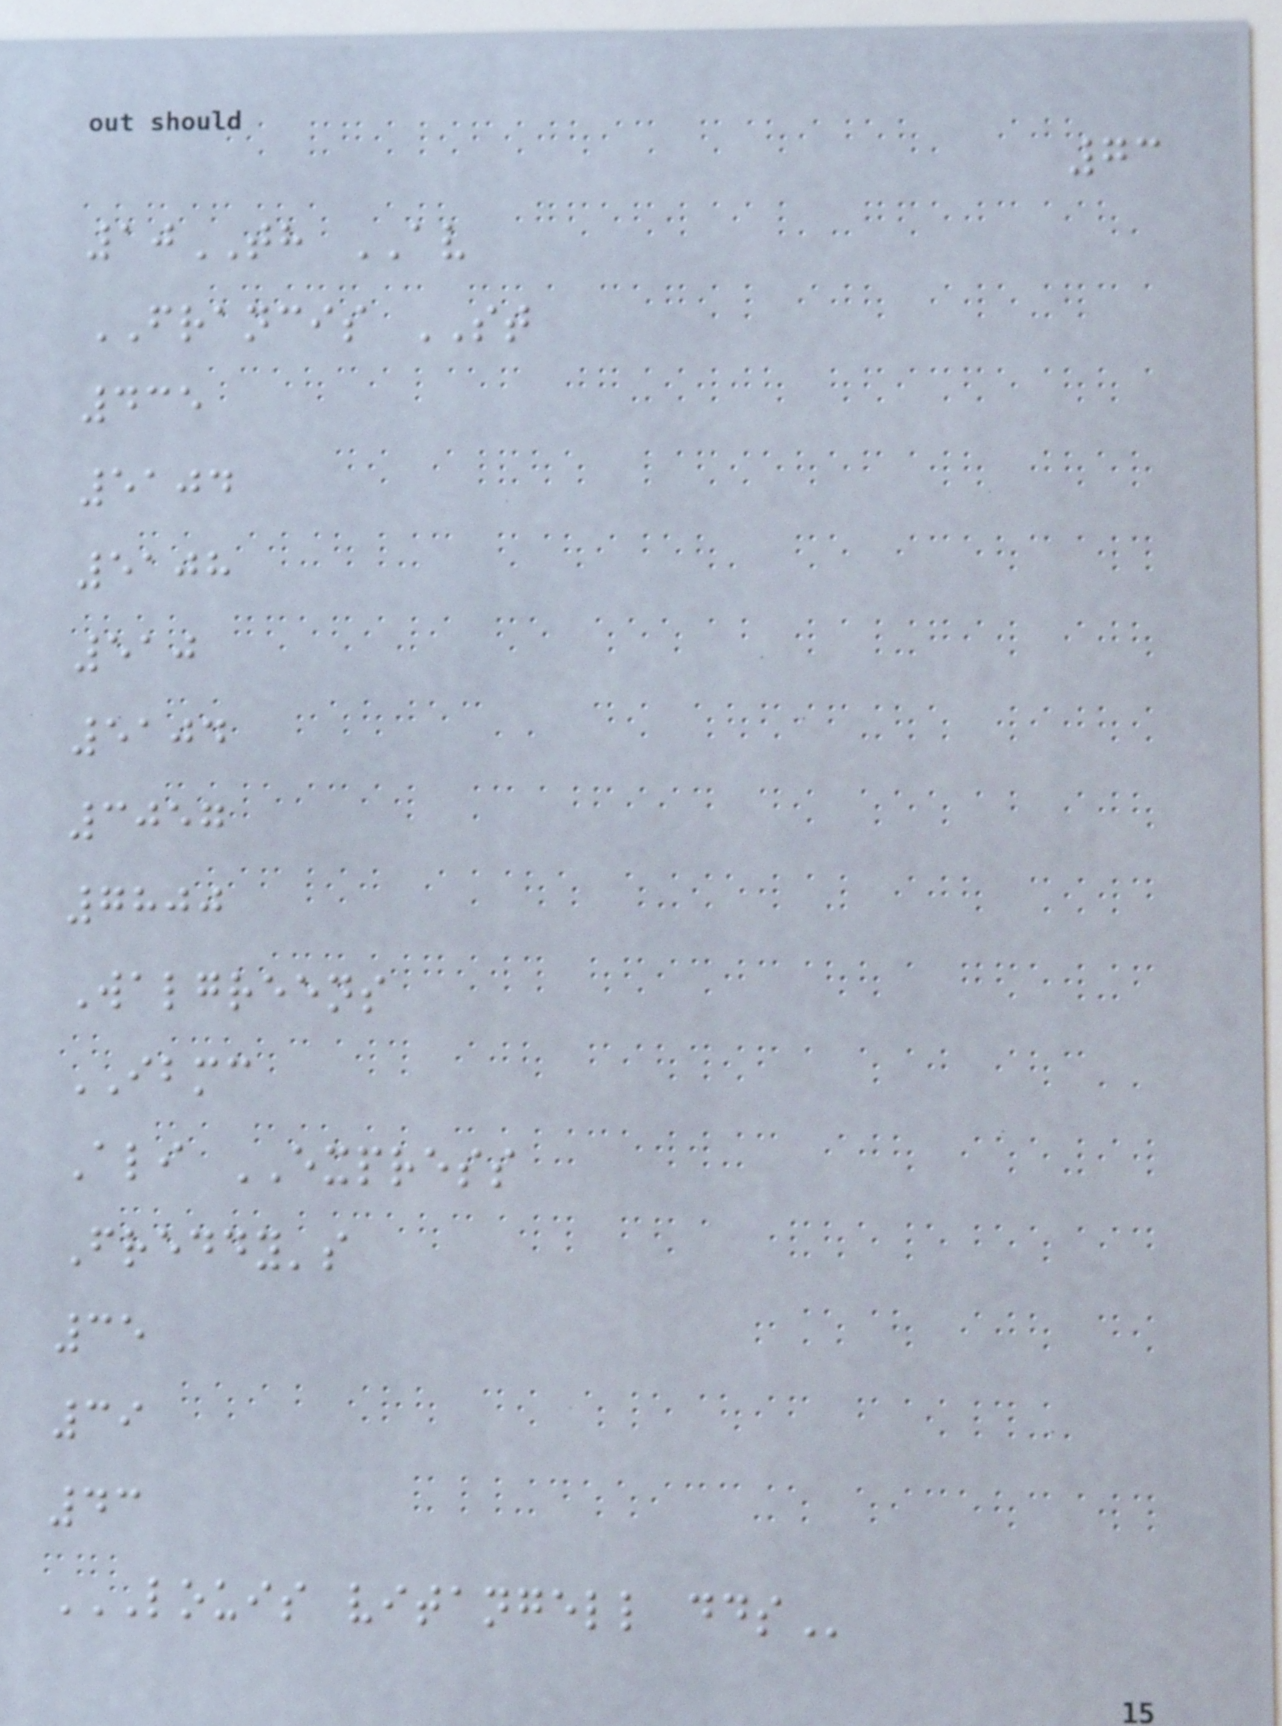73
10TH AV
FRANCIS ST
435
5104
5108
510
5104
3057
7800
Walgreens
IBMC
Ali EXPRESS
Freddy's
35
39
43
LOUIS VITANGELL DDS
